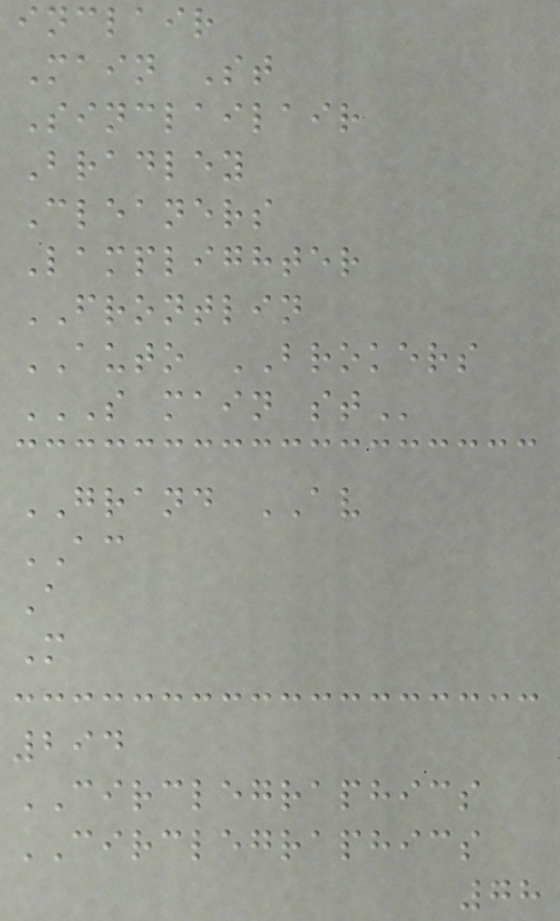inclair
Main St
Sinclailair
Bradley
Cleaners
Lamplighter
FRONTLIN
AUTO BROKERS
S MAIN ST
GRAND AV
AC
A
M
294
CIRCLEGRAPHICS
CIRCLEGRAPHICS
78
